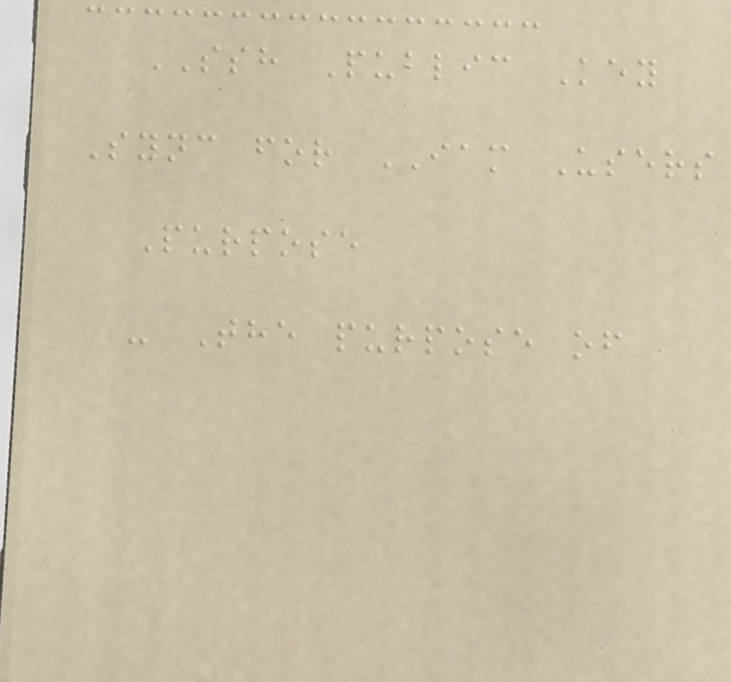SSH Public Key
Sync for IAM Users
Purpose
- The purpose of
